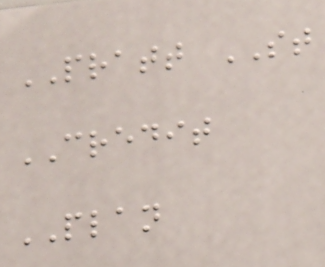PRATT ST
CREDIT
PLAN
